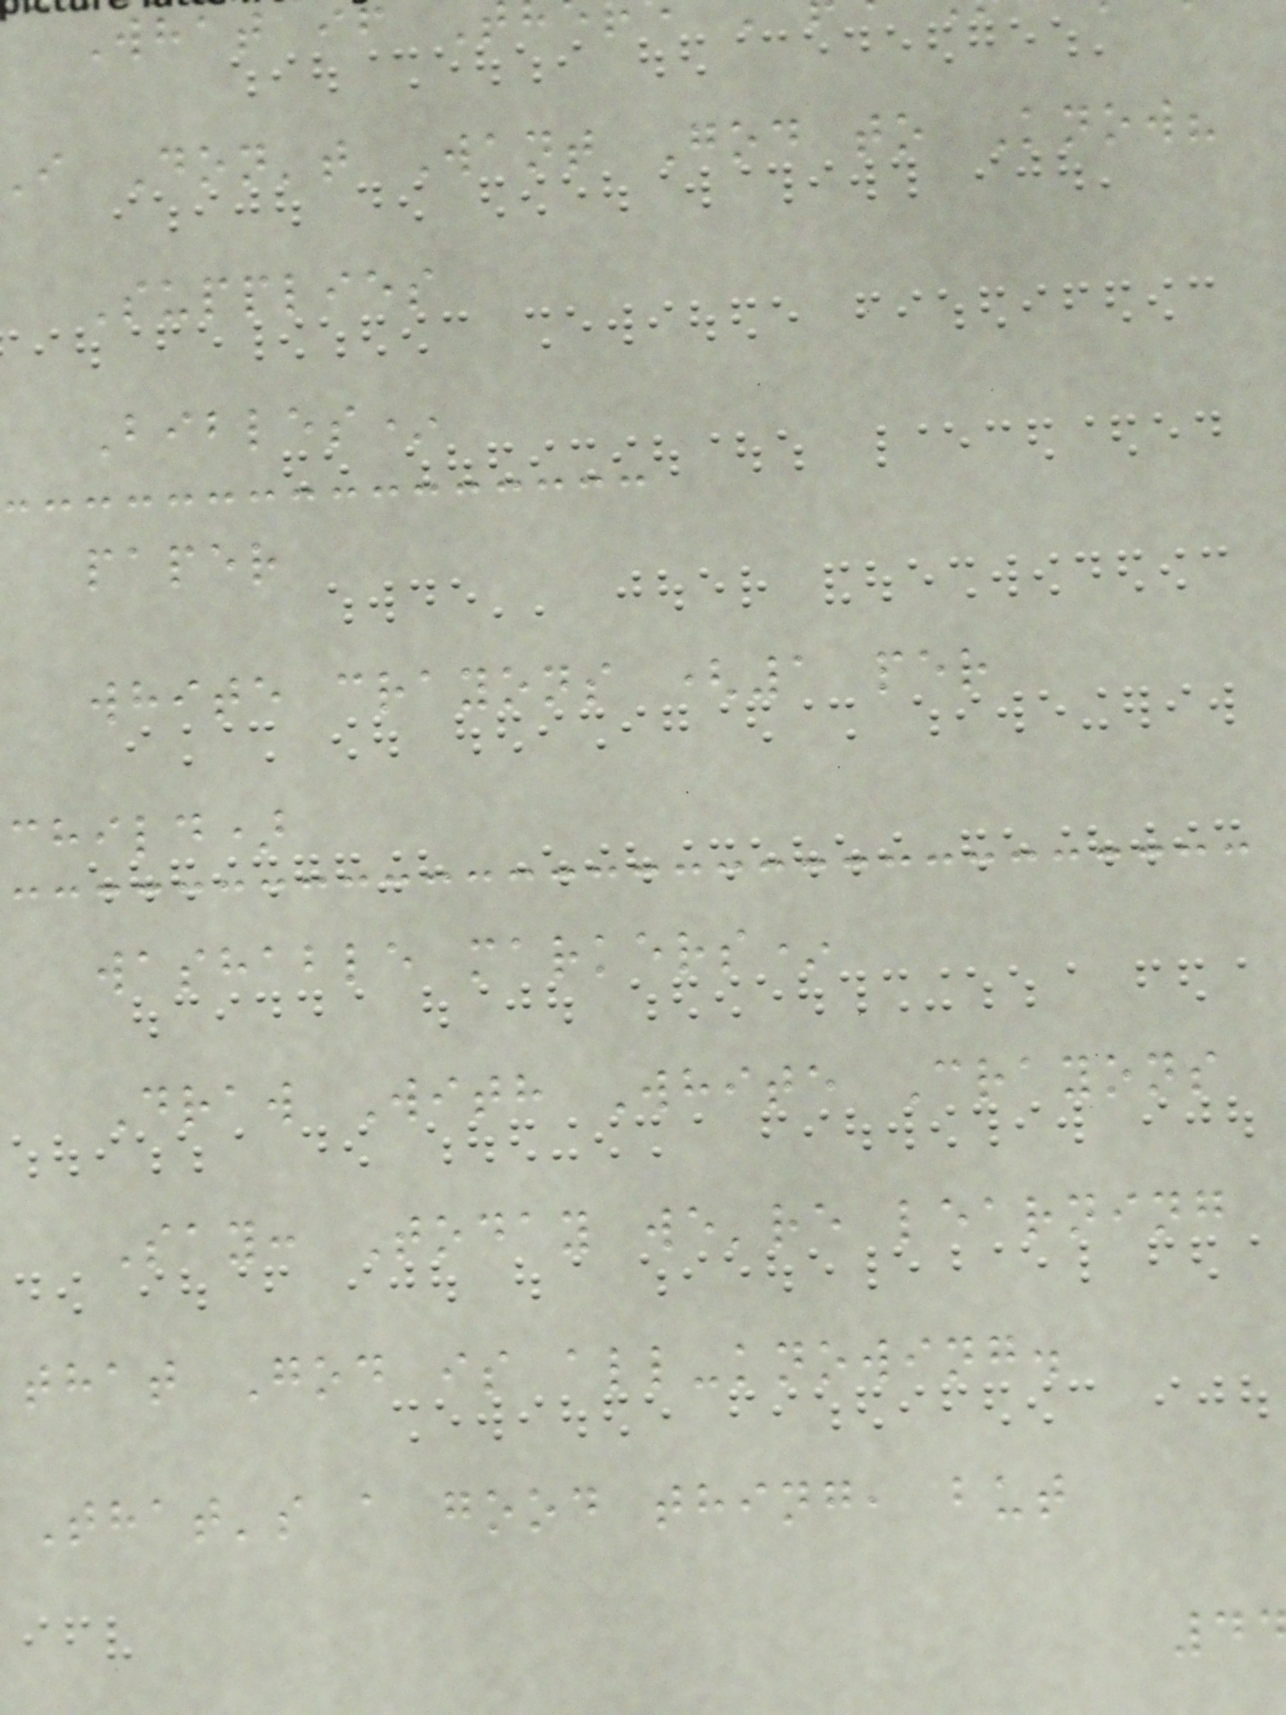What if
i Don't Want God to Know?
Supplies
Bibles*
paper
white crayons (1 per
child)
washable markers*
Draw With White Crayons
Say: Today we're learning
that God is all-knowing.
That's a good thing, but
